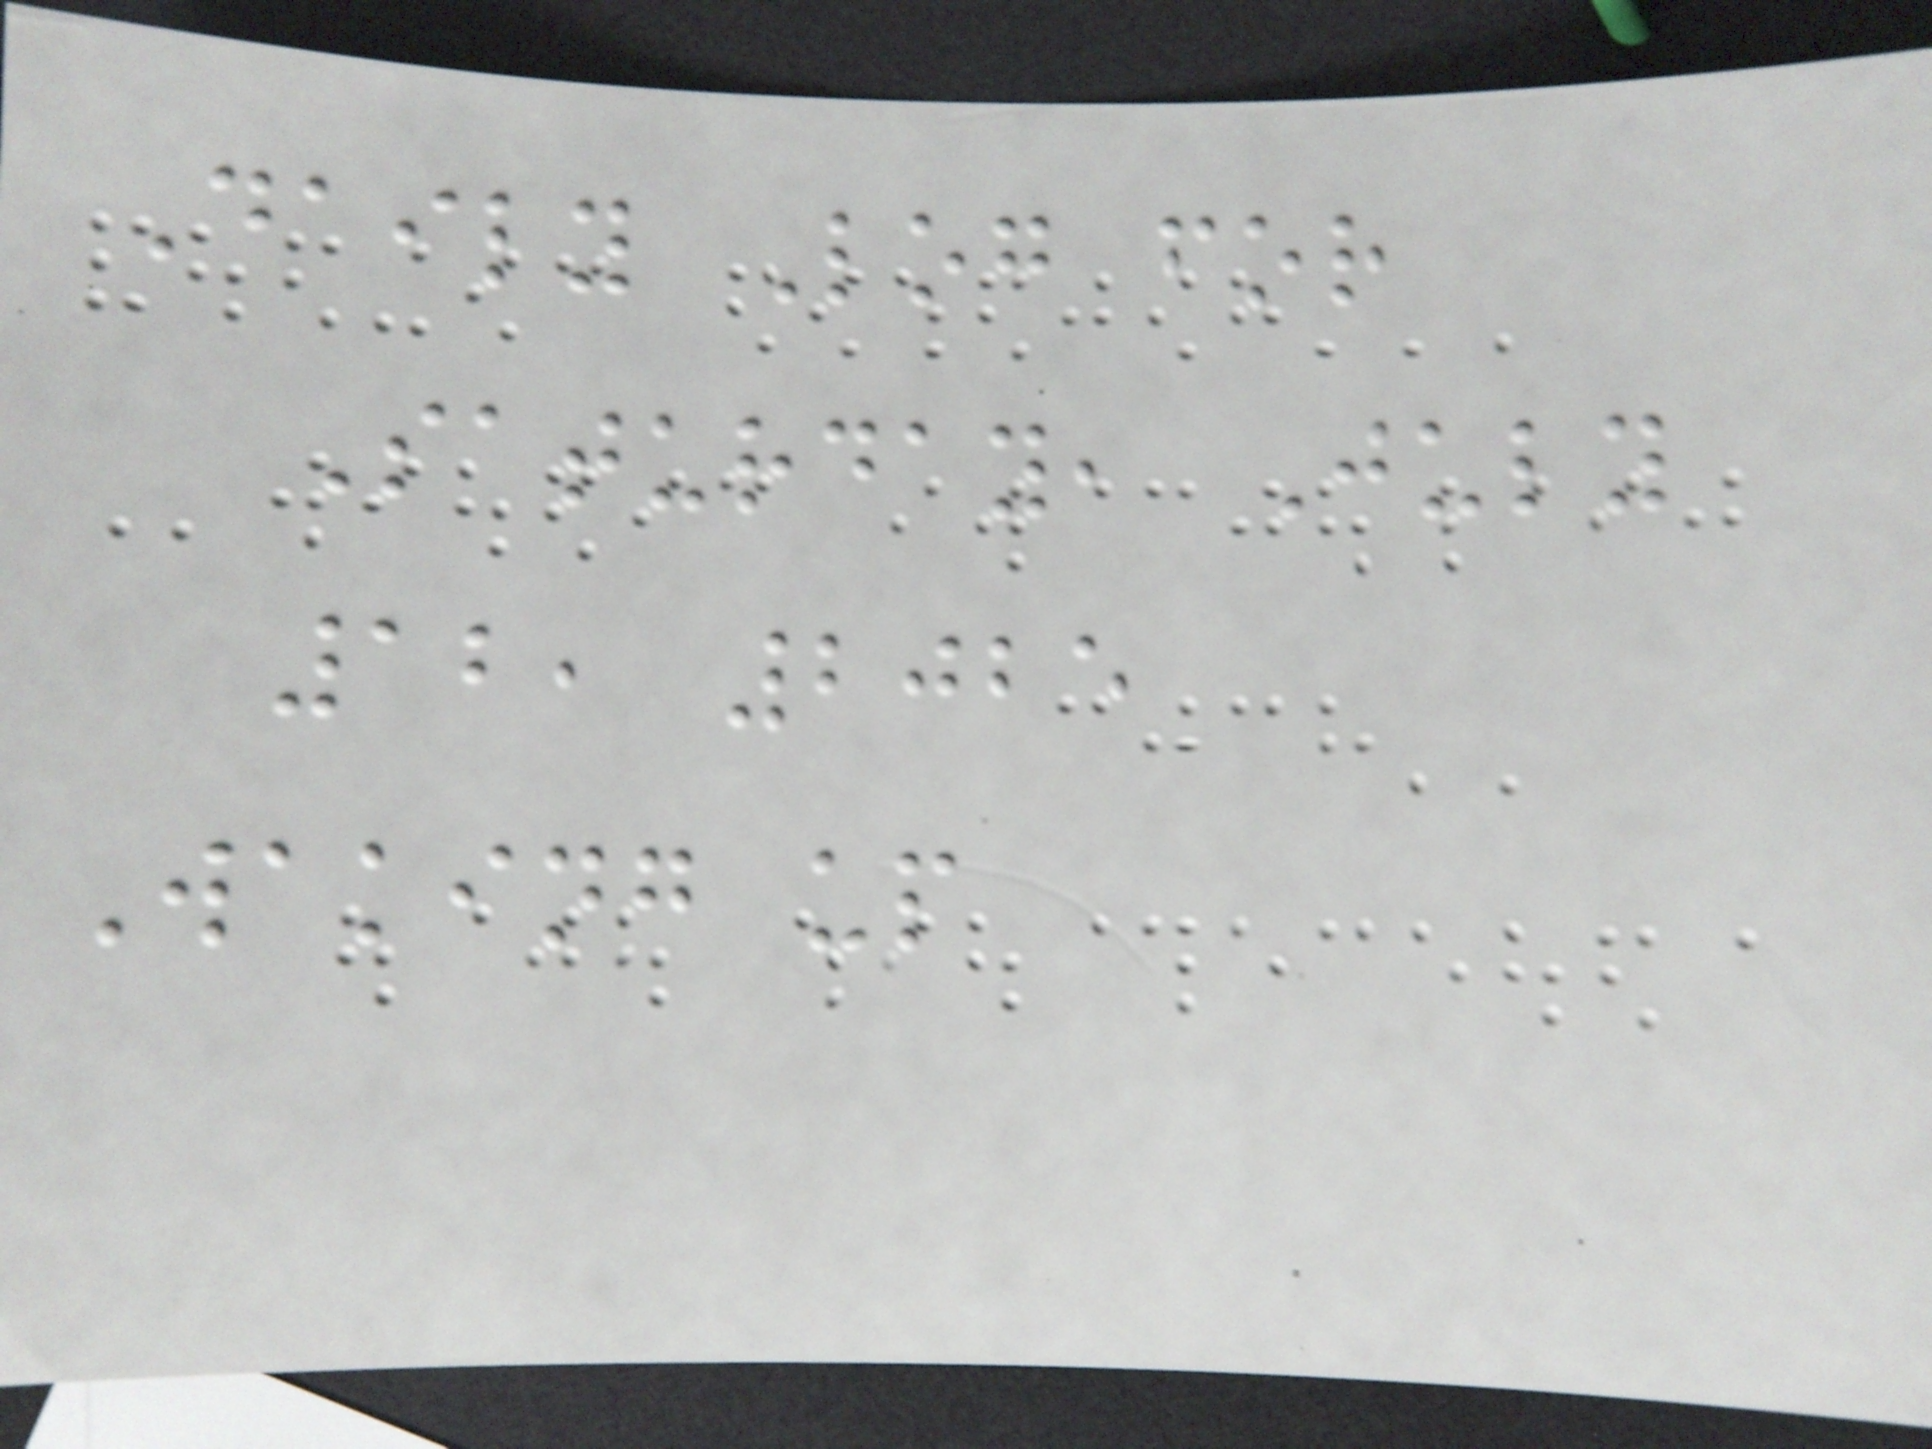Daily Log for
Saturday, July
12, 2025
Waking up
